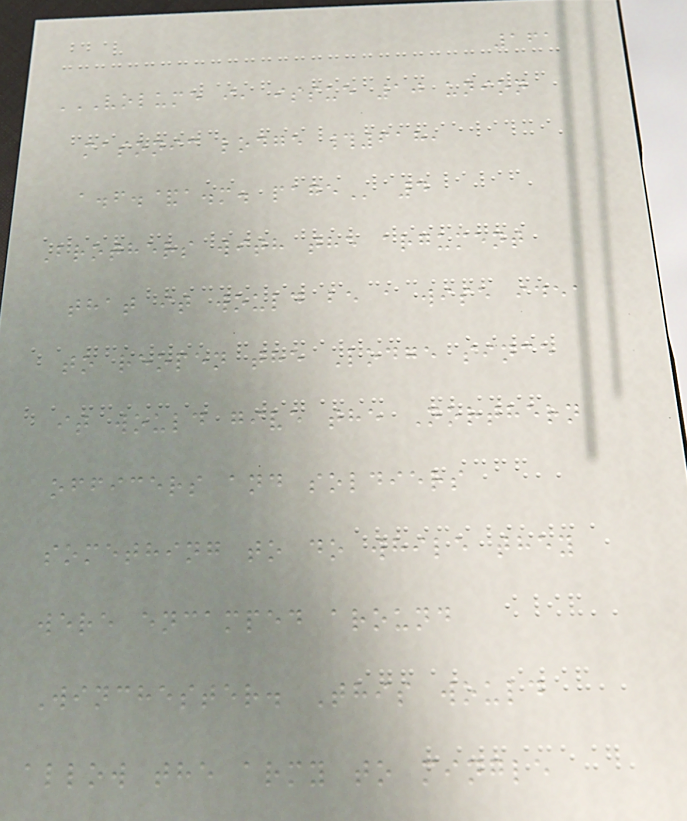161
VOLUME I, ISSUE 10 UNION
MASONIC LODGE #618,
A.F.&A.M. PAGE 4
Brothers with the argument
that it would be a wise idea
to reopen the Lodge since
it would give the Northern
officers and soldiers
something to do while they
were encamped around
Winchester. This would
allow the army to mingle
